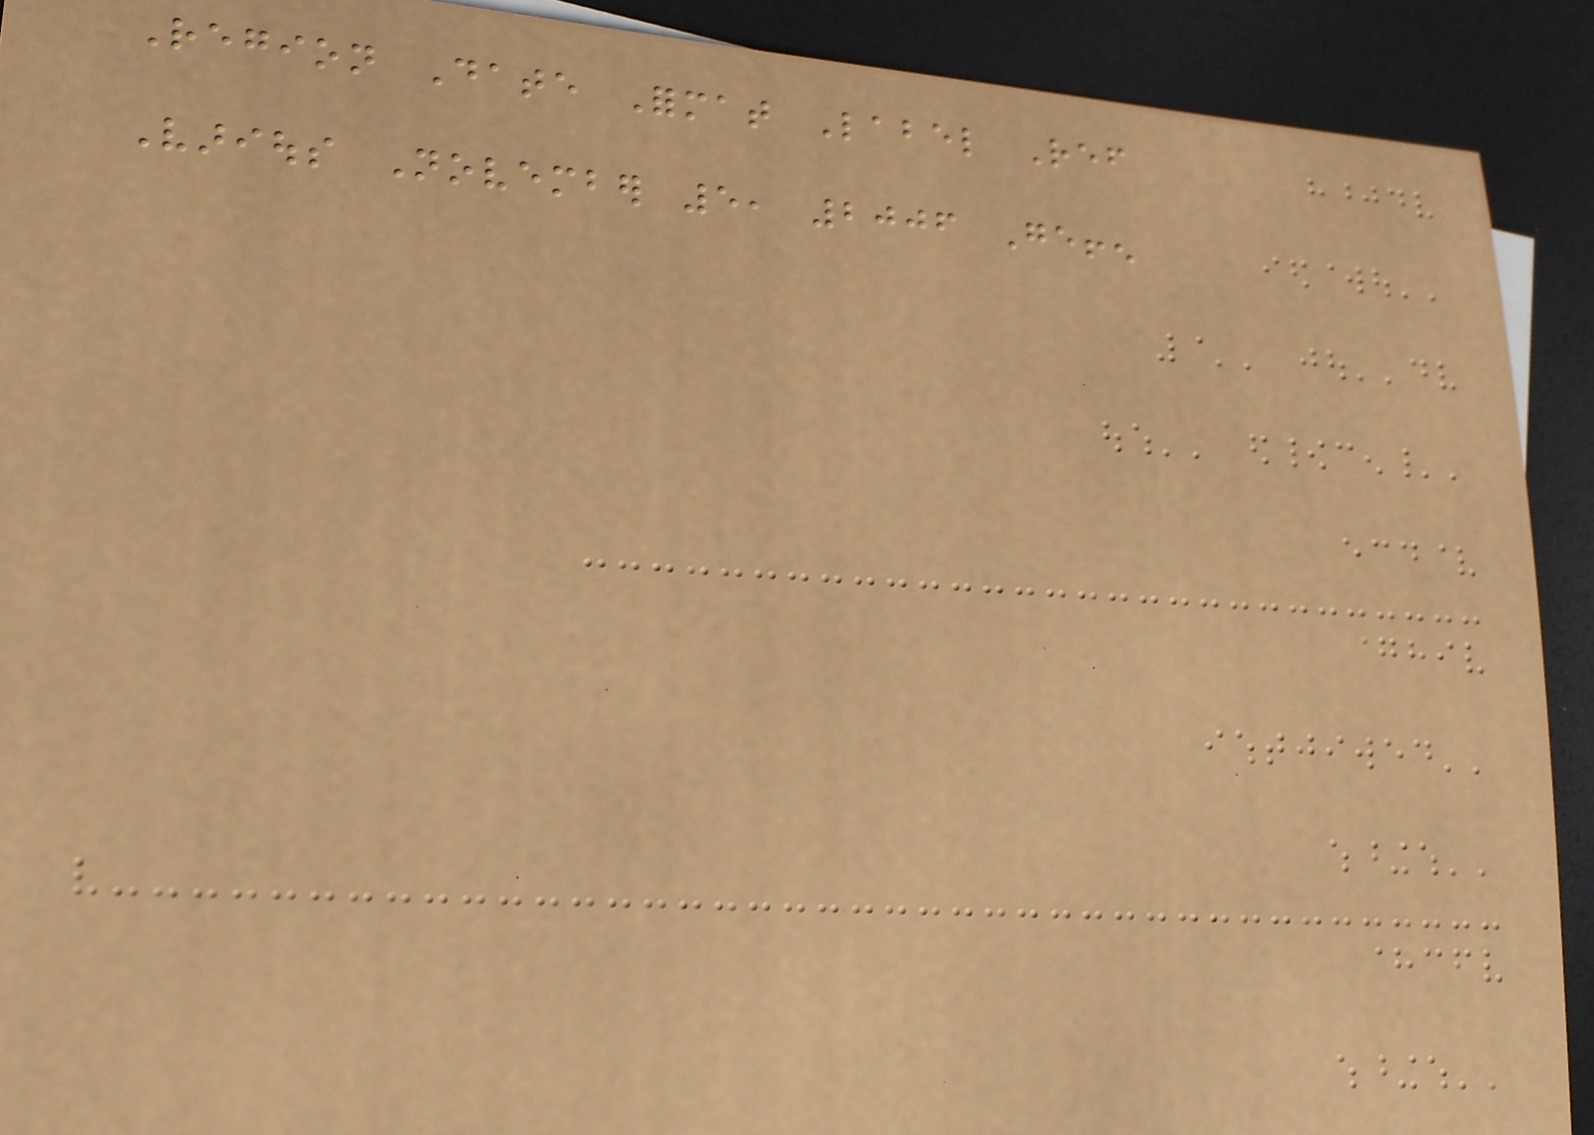Region Date Format Label Ref
Various November 5, 2006 Geffen
